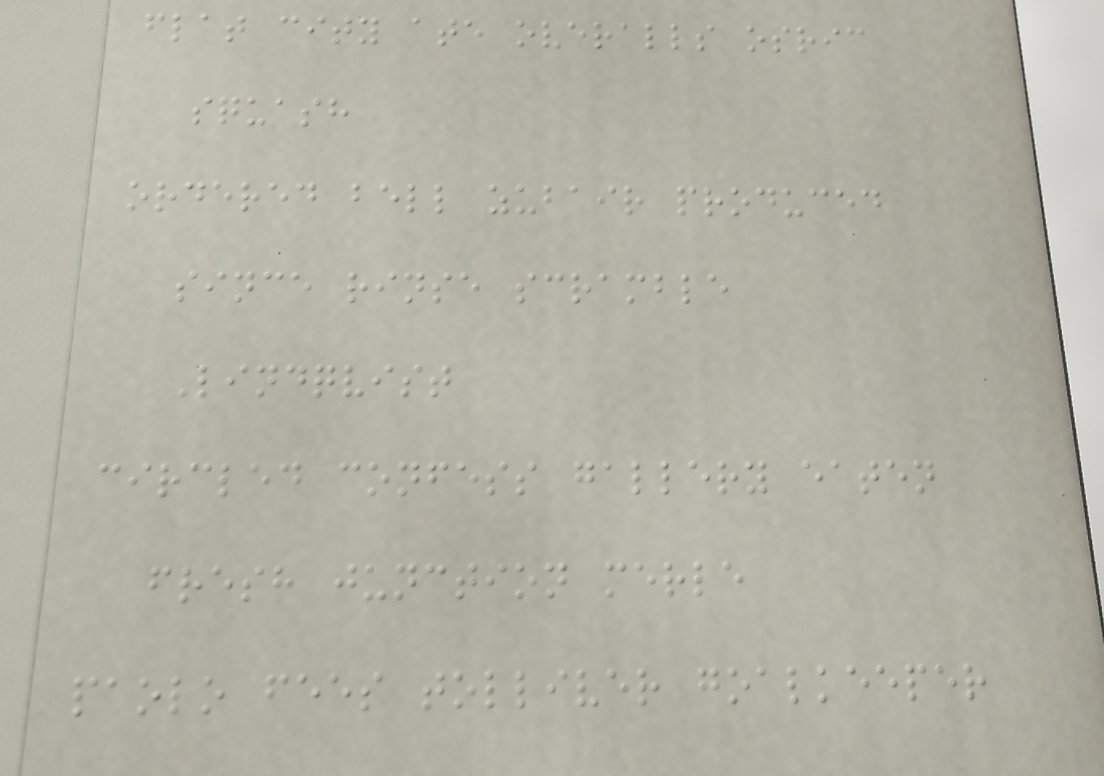flat city ate overalls osric
squash
ordered bell zubair produced
since rinse scramble
Lindqvist
circled confess gallery eaten
fresh junction merle
paolo fees tolliver goalkeeper
